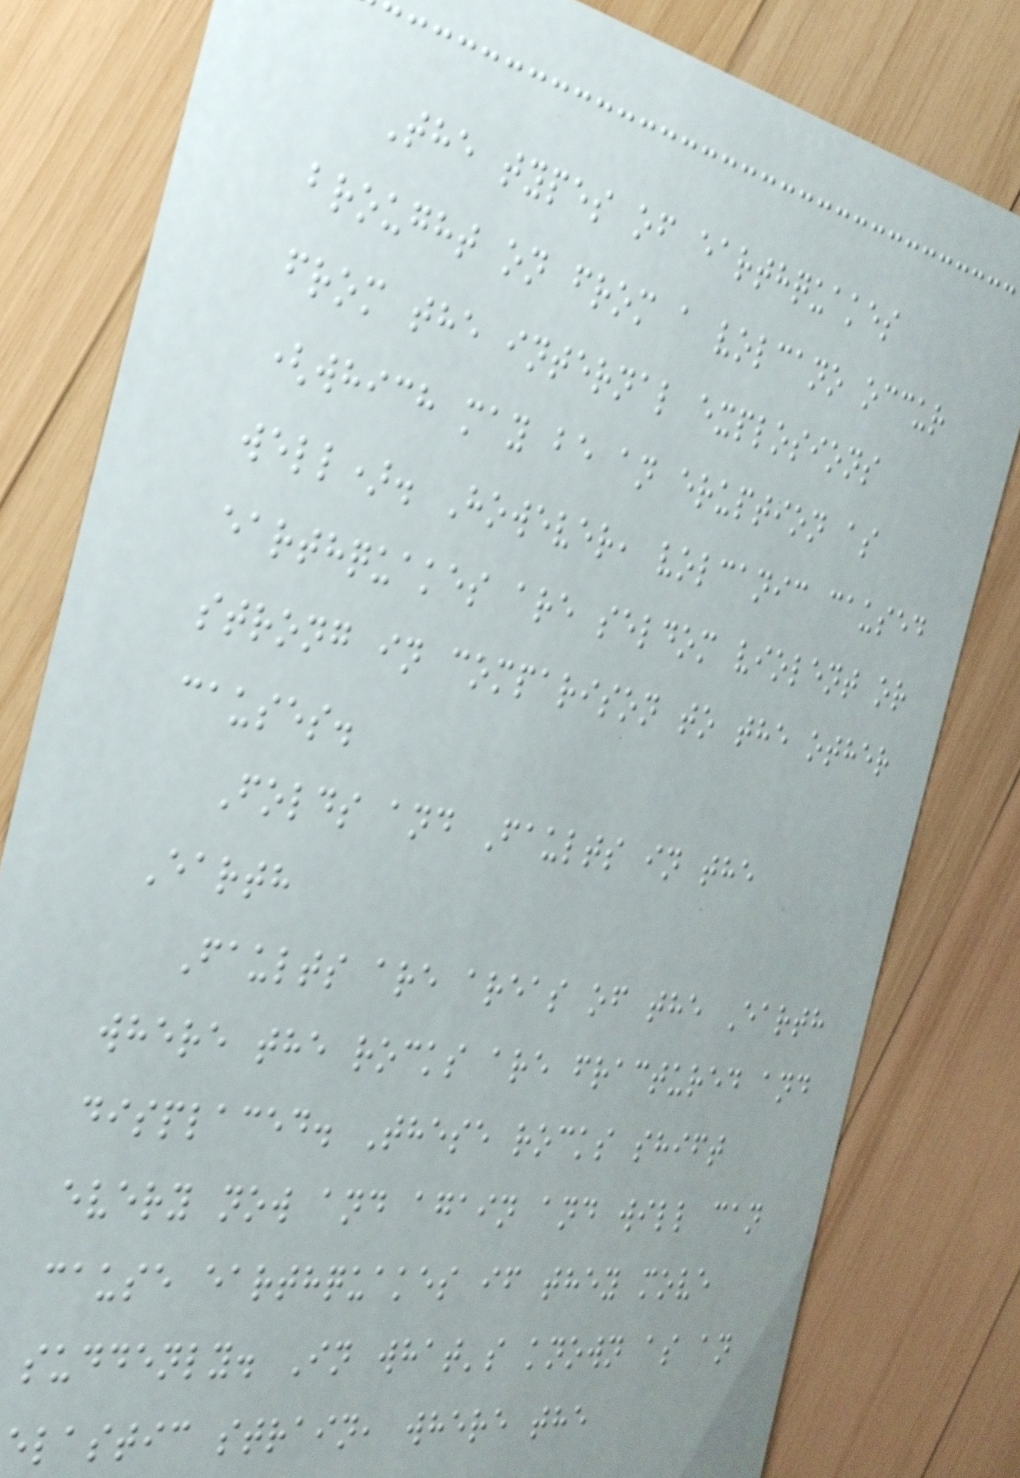The types of earthquakes
brought on from a volcano occur
from the internal explosions
(which may be an eruption as
well). However, volcanic caused
earthquakes are seldom violent or
strong in comparison to the other
causes.
Folds and Faults in the
Earth
Faults are areas of the Earth
where the rocks are fractured and
displaced. These rocks shift
every now and again and will can
cause earthquakes if they move
suddenly. In what's known as an
elastic strain, where the
